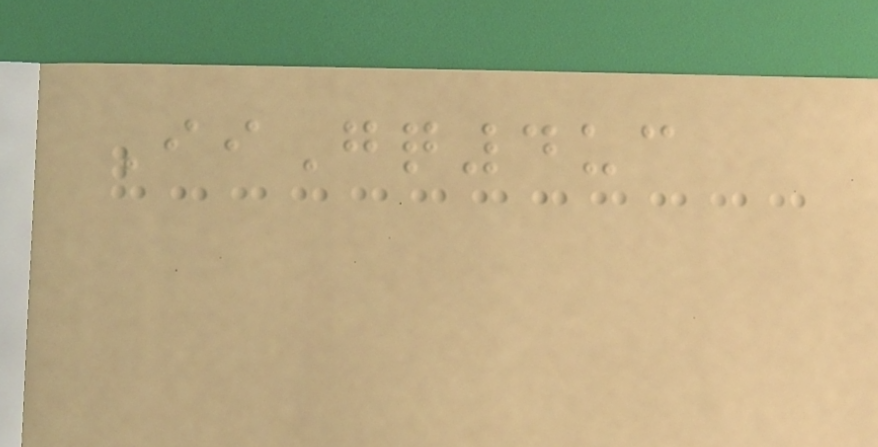IiGq4uc
